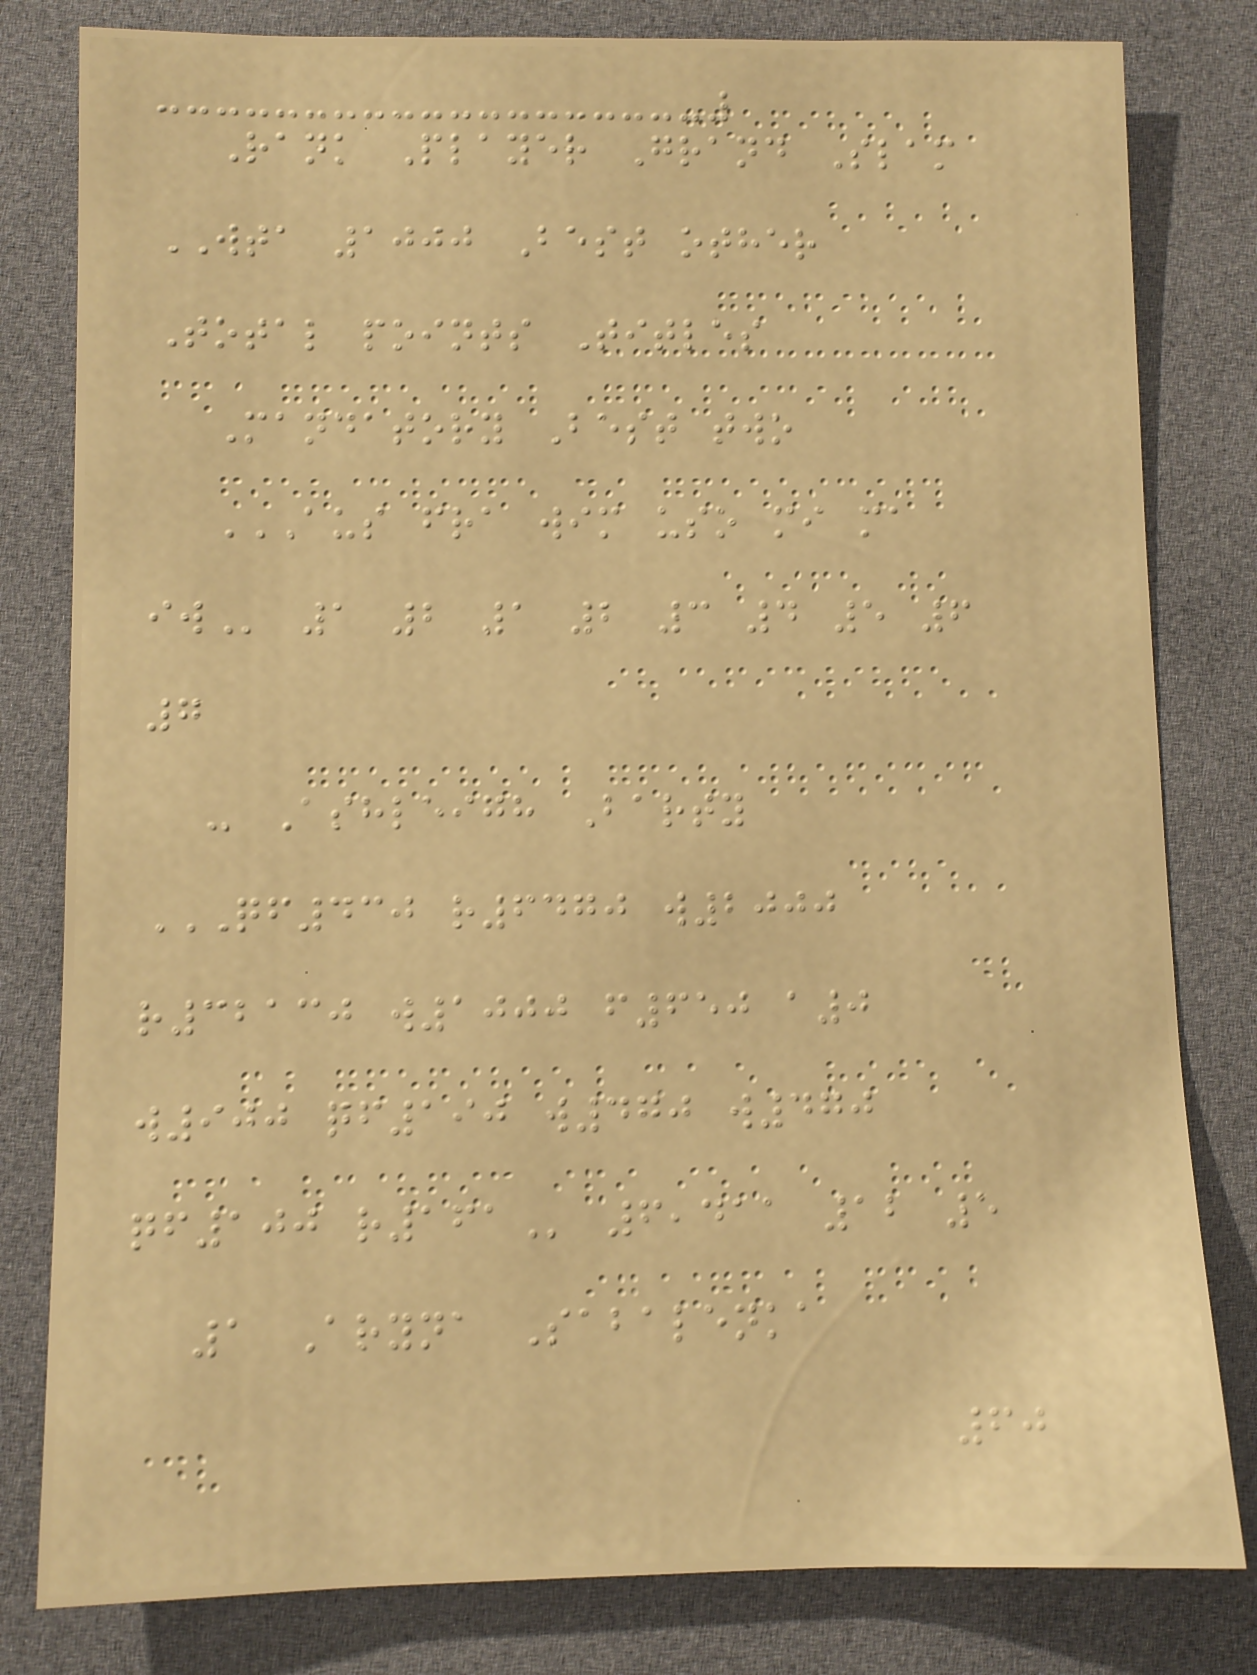Rank Player Grand Slam
WTA 1000 Best other
Total points Titles
Mandatory Best two
AUS FRA WIM USO MI MA
IW 1 2 1 2 3 4 5 6
7
- Ashleigh Barty
QF430 R6470 W2000
R32130 W1000 F650 A0
W900 QF190 W470 W470
QF100 R161 6,411 12 5
1 Aryna Sabalenka
60
